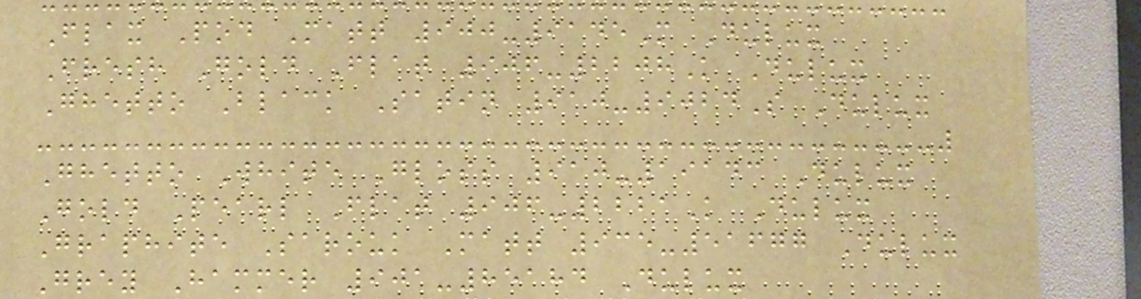Flax Pod Matt 900-9145M Dulux
Fresh Gold Flat 906-2208K Dulux
Ghetto Black Satin 910-9024S Dulux
Ghetto White Gloss 910-19143 Dulux
Gold Pearl Flat 906-2221K Dulux
Graphite Sarouk Matt 935-51677 Dulux
Grey Hammer 901-85184 Dulux
